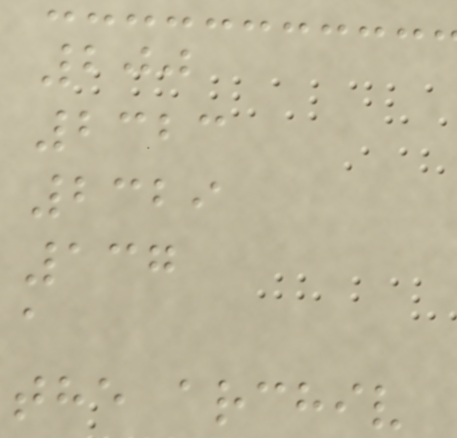200
2323
2329
137
a
the archiv
